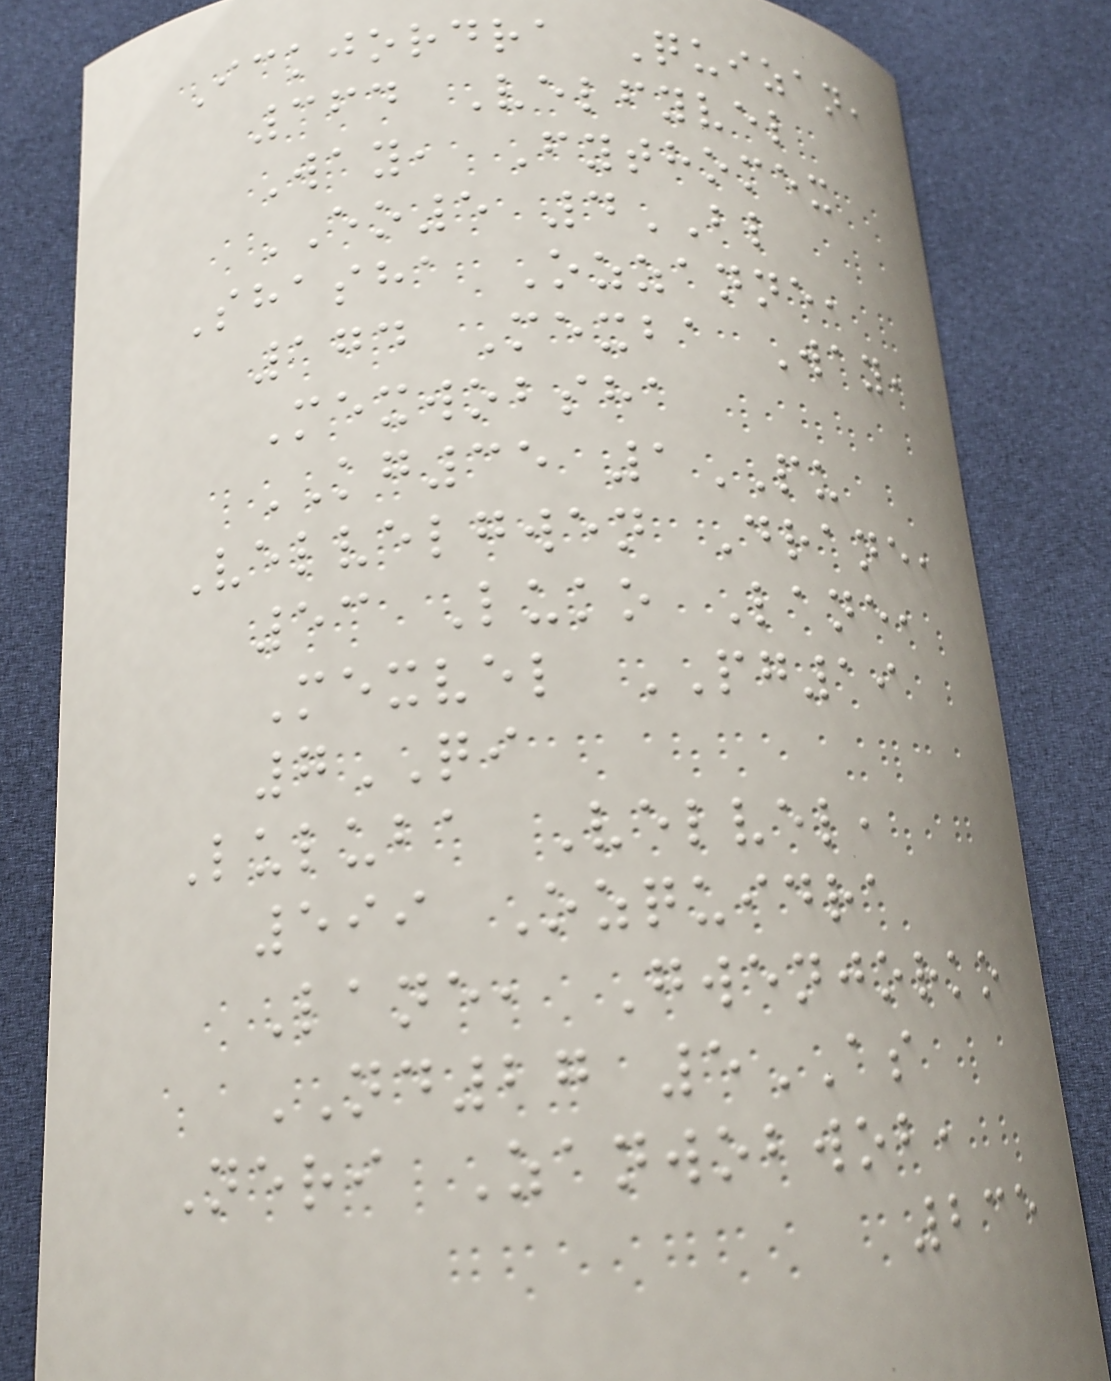Ickjordra Quizan,
364 Velfyvel
Way, Fythomex
EO5 4BL
Shasha Ozzanne,
174 Mexba Way,
Mexwobsha
KG35 1PU
Velvelgwen Drane,
53 Luko Lane,
Mexvel PG19
7QI
Luluba Velvel,
599 Ozquidra
Lane, Gwenjorko
ND27 5AS
Neri Zanwobwob,
235
